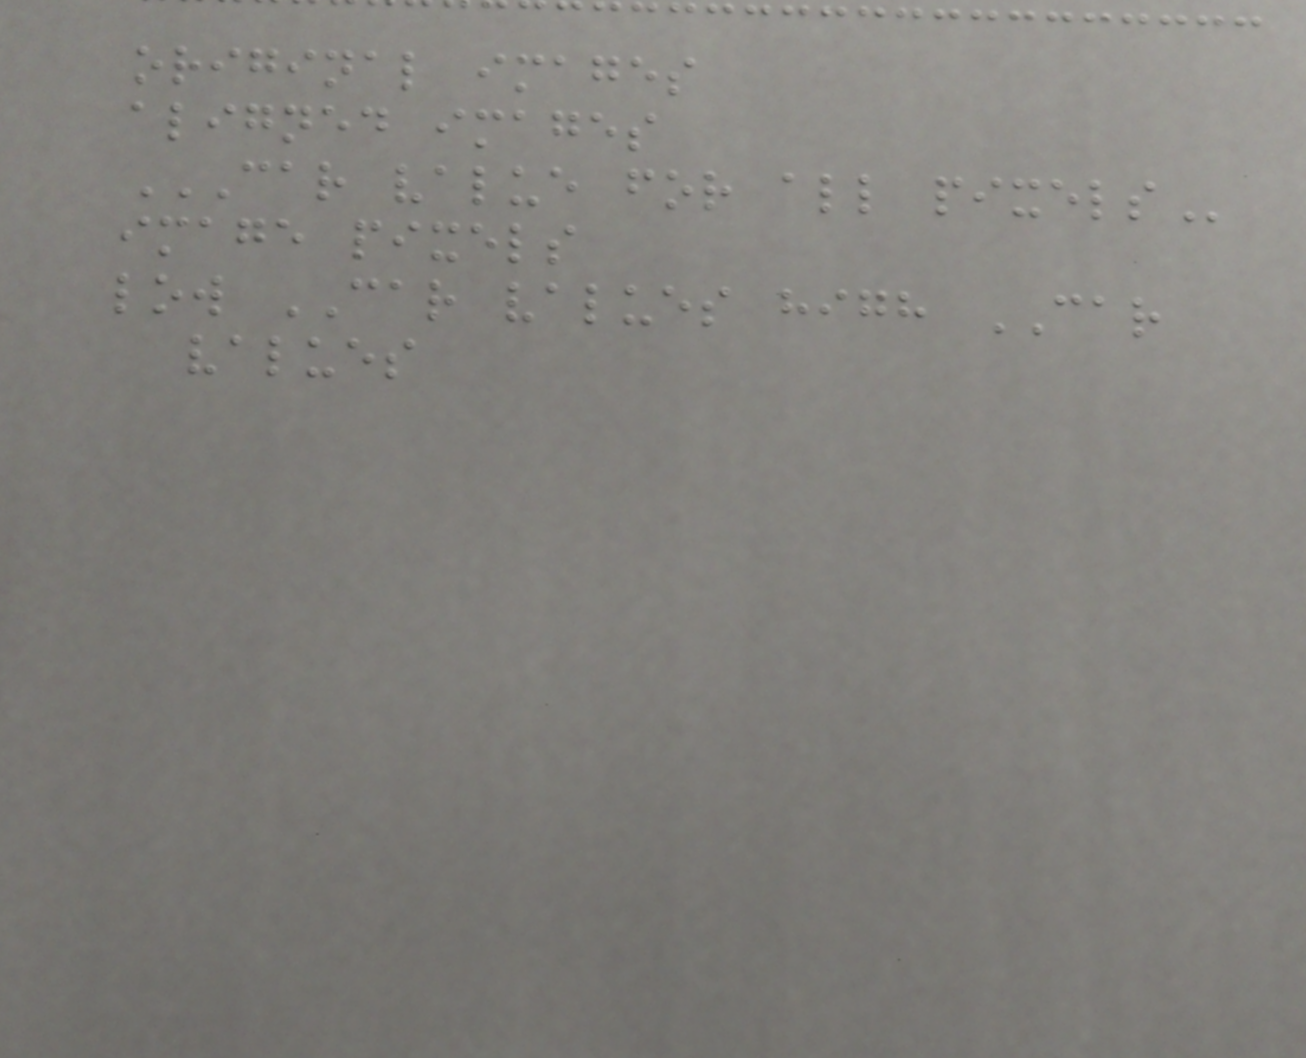original images
aligned images
CAR VALUE FOR ALL PIXELS
image pixels
low CAR values high CAR
values
